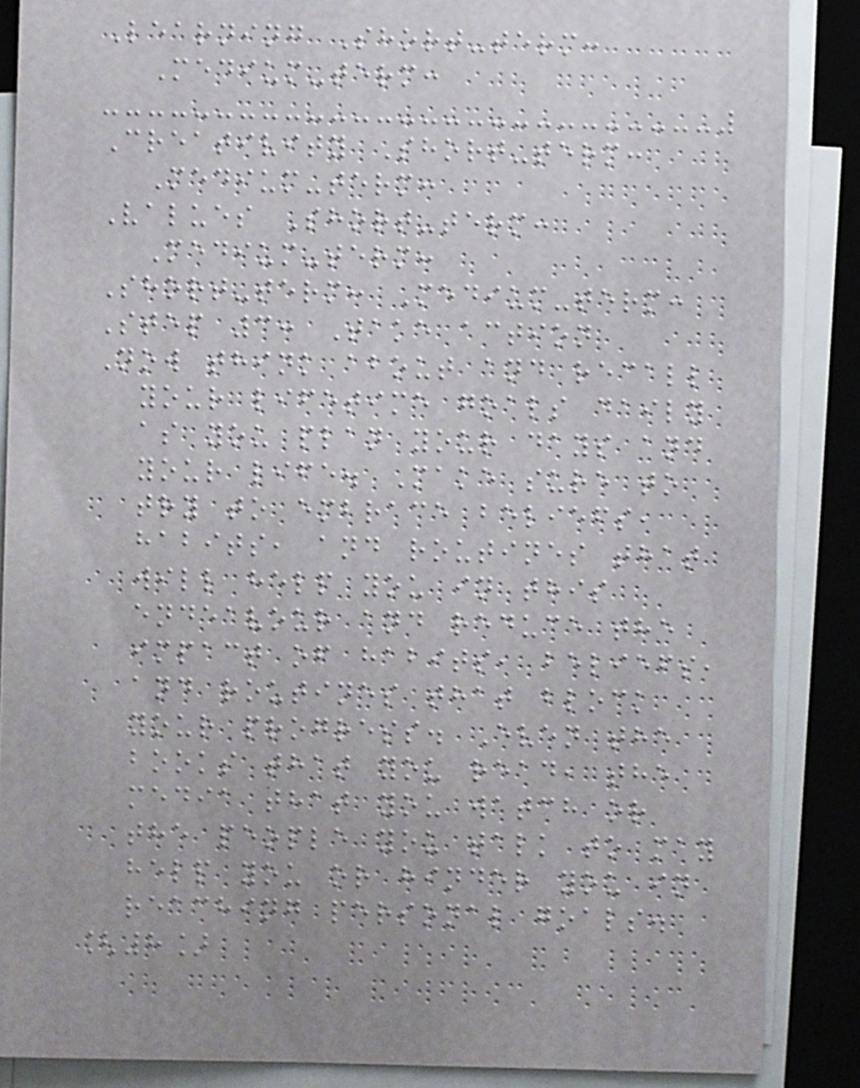Learning Short-term:
Medium-term:
Creativity Short-term:
Medium-term:
Values Short-term:
Medium-term:
Short-term: Medium-term:
Step 3: Take action
Now think about and recall
your lifetime goals daily
as you plan your days and
your life. Make sure to
try to embrace beliefs,
habits, and routines that
will help you in this
endeavour and reduce the
impact of habits, beliefs,
and routines that block
your progress. Even the
books that you read, the
media that you watch or
the people you talk to may
help you or hinder you in
reaching personal goals.
[8]
